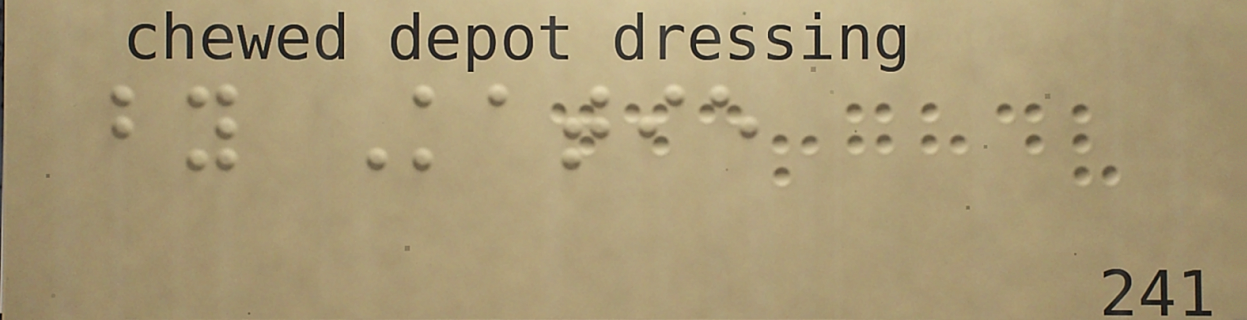by Katie
